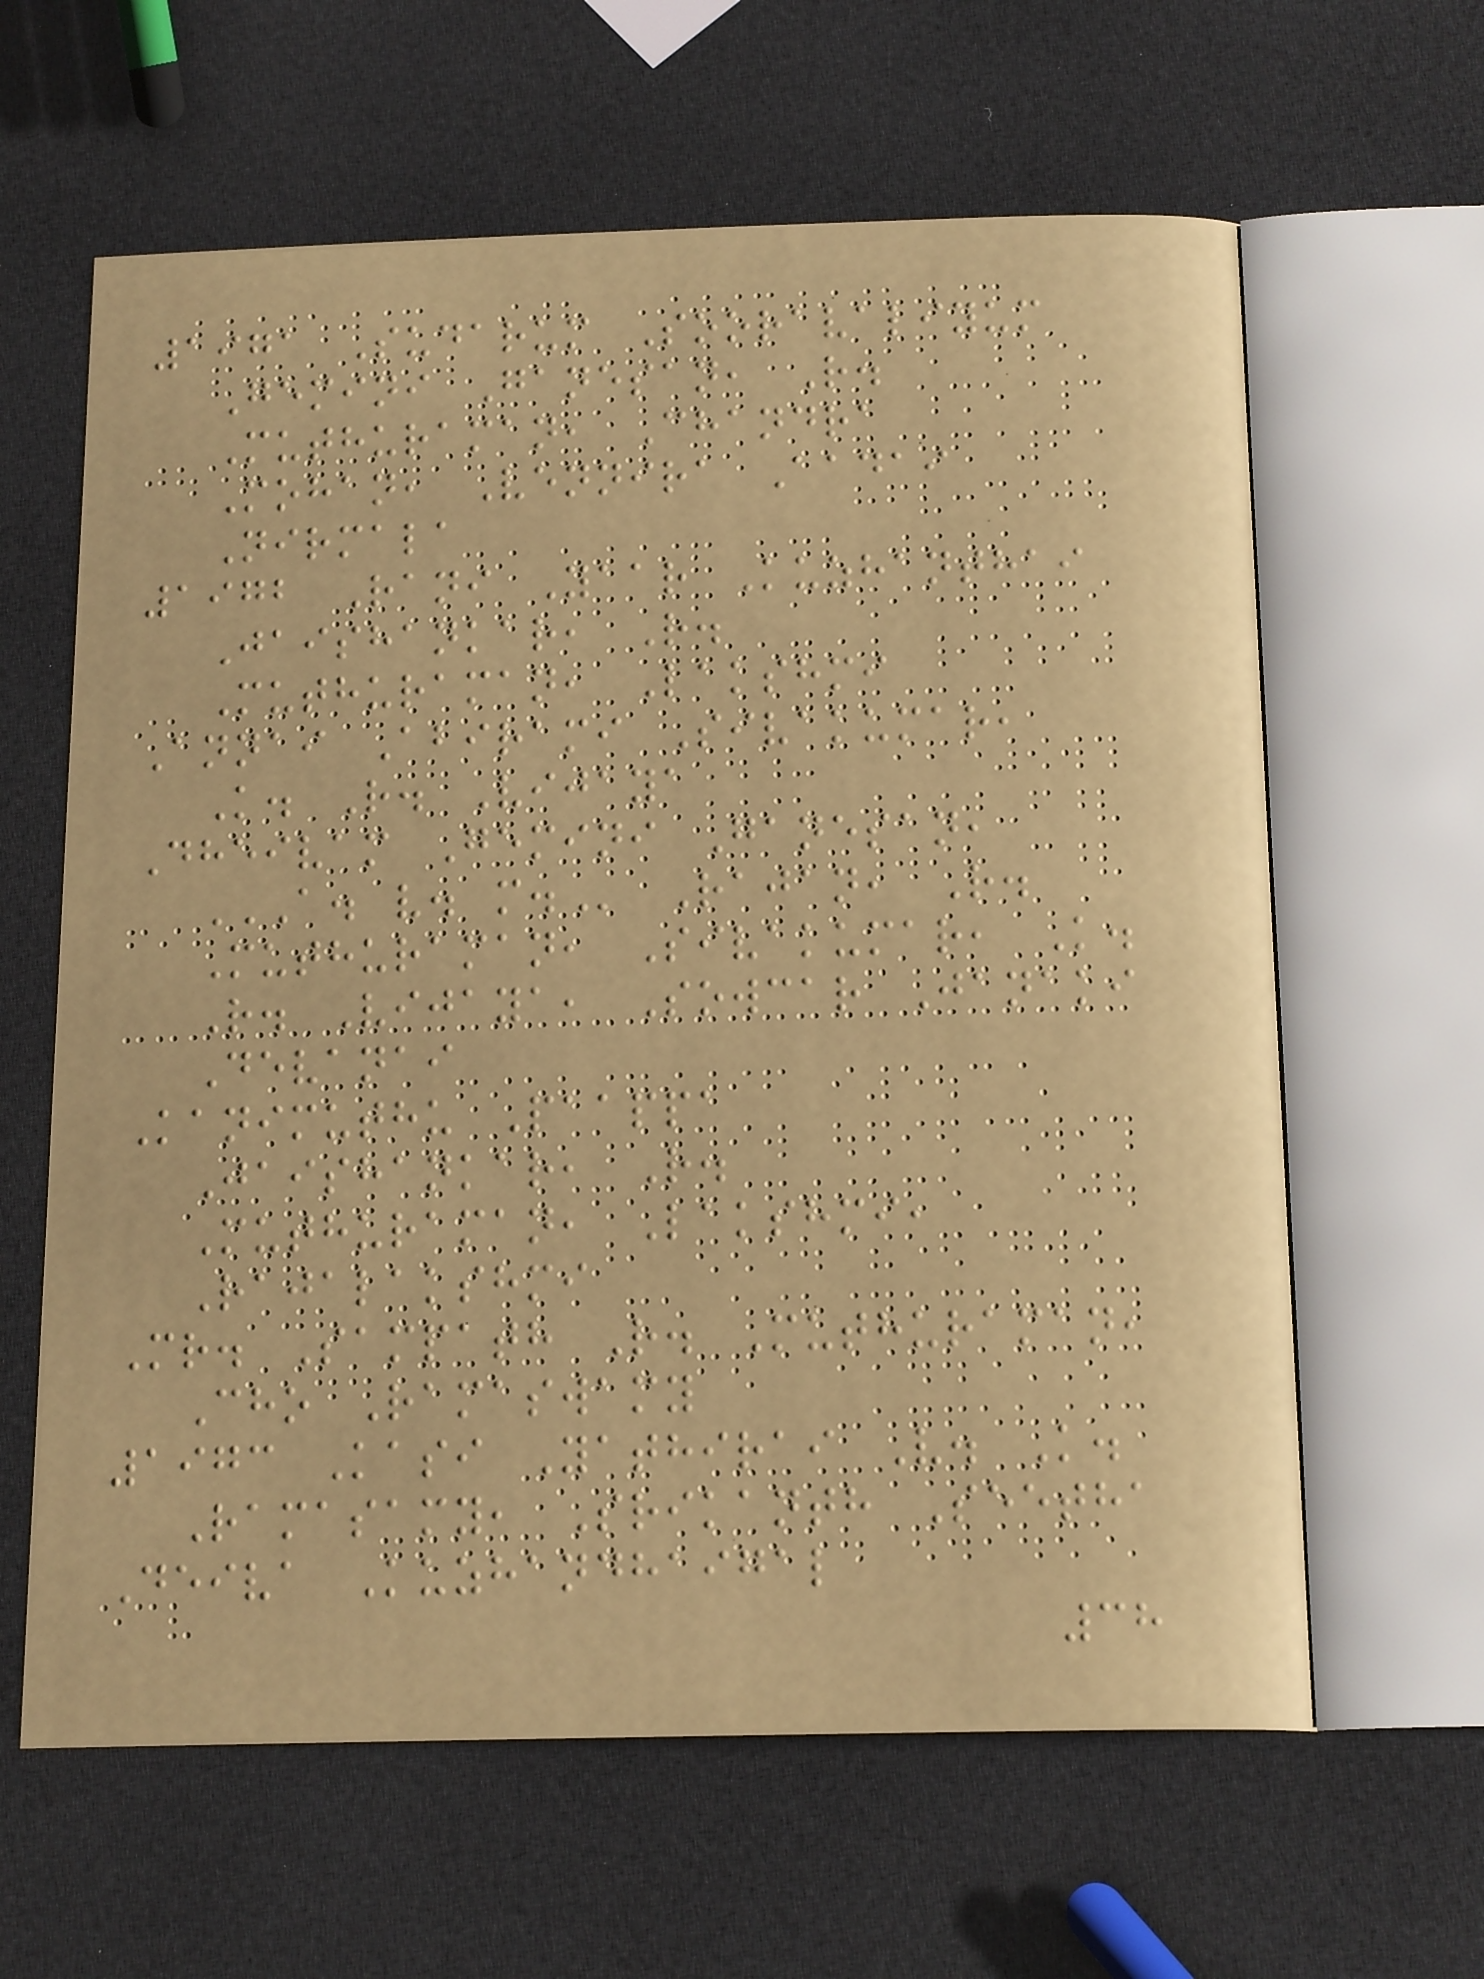1971 Sudarum Sooravaliyum
Gemini Ganesan, R.
Muthuraman, Chandra
Mohan, Vennira Aadai
Nirmala
1972 Rani Yaar Kuzhanthai
Jaishankar, R.
Muthuraman, Lakshmi
Annai Abirami Sivakumar,
K. R. Vijaya
Dheivam Gemini Ganesan,
A. V. M. Rajan, R.
Muthuraman, Sivakumar, K.
R. Vijaya, Sowcar Janaki
Devanai
Kanimuthu Paappa
Jaishankar, R.
Muthuraman, Lakshmi,
Rajalakshmi
Mr. Sampath R. Muthuraman,
Cho Ramaswamy
1973 Kasi Yathirai V. K.
Ramasamy, Srikanth Seetha
Deiva Kuzhandhaigal
38
